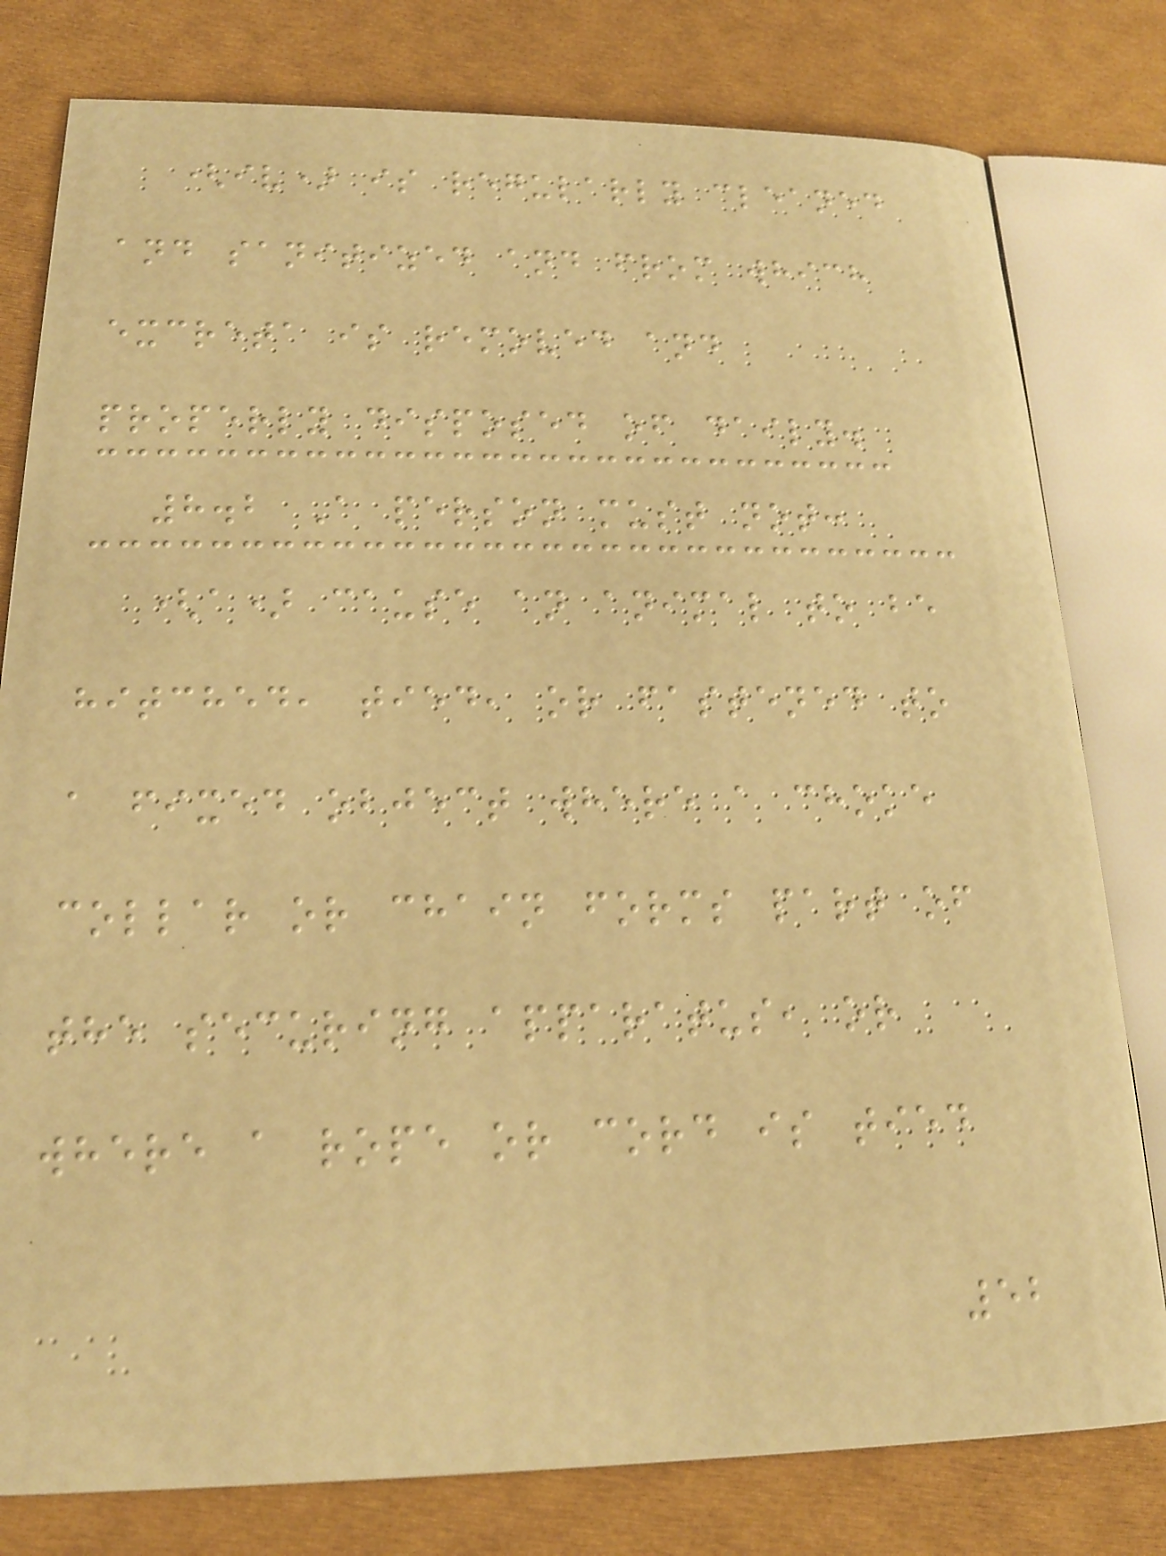(iv) is regularly cleaned
and sanitized and from which
excreta is removed and
properly disposed of daily.
8.2 A person must not:
(a) cause an animal to be
hitched, tied, or fastened to
a fixed object where a choke
collar or chain forms part of
the securing apparatus, or
where a rope or cord is tied
52
